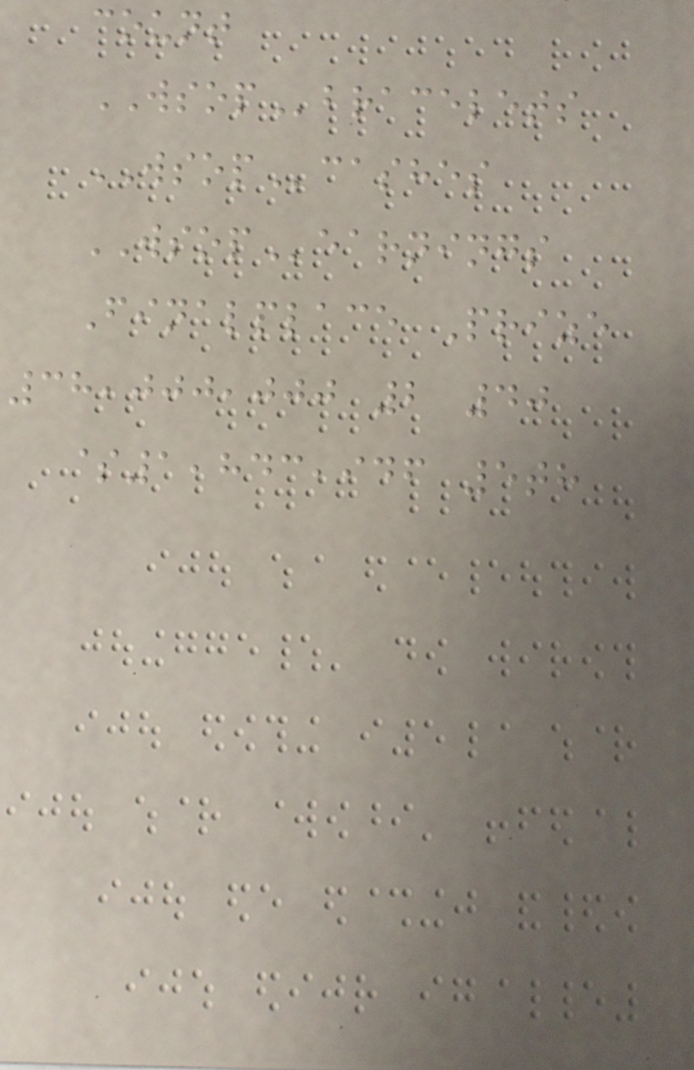count
WSOPbracelets
WSOPcashes
WSOPearnings
Finalplace Prize
38,000,000 2 40
$1,843,946 5th
